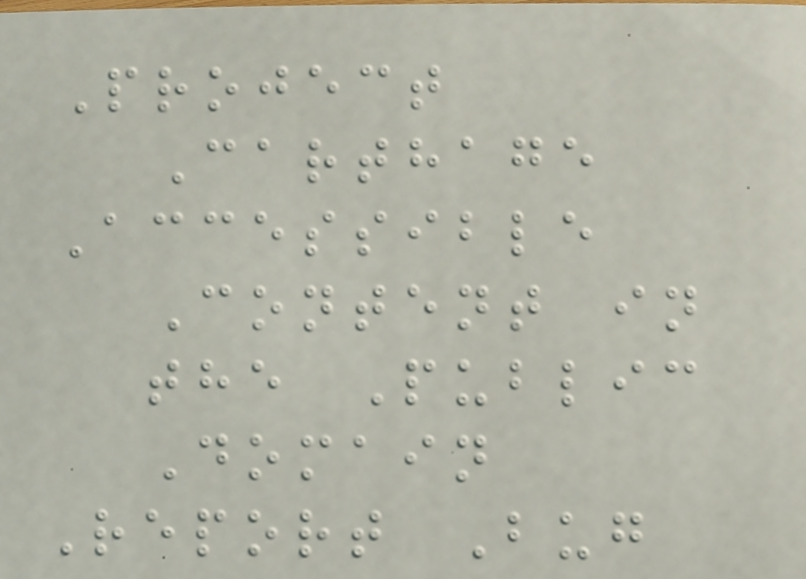Project
Carthage
Accessible
Content in
the Public
Domain
Report Bug
